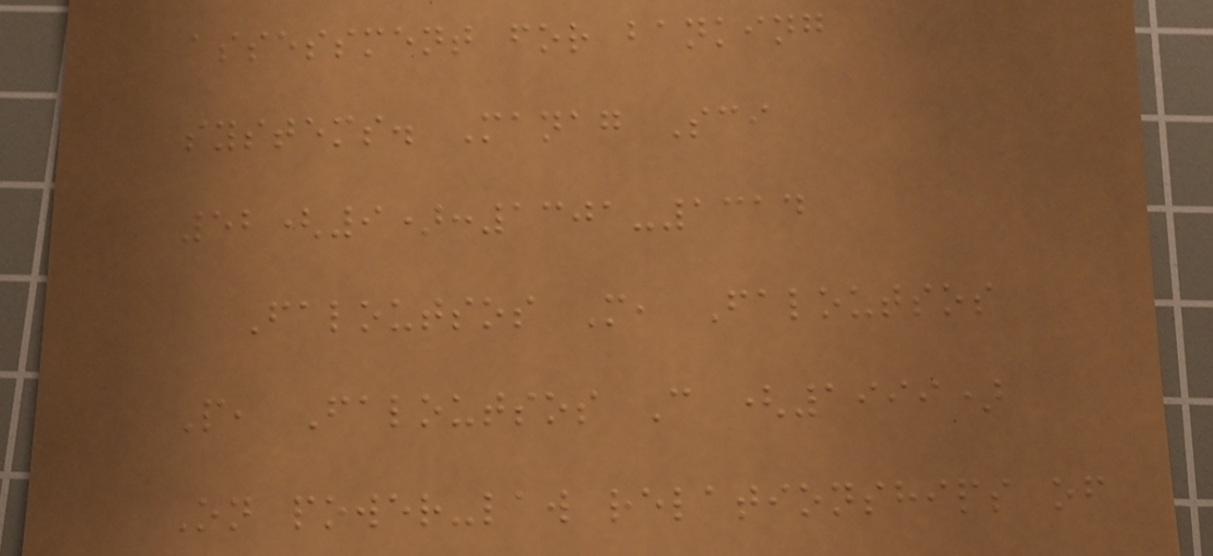assessment for banking
systems. Manag Sci
52(9):1301-1314
Faloutsos M, Faloutsos
P, Faloutsos C (1999)
On power-law relationships of
